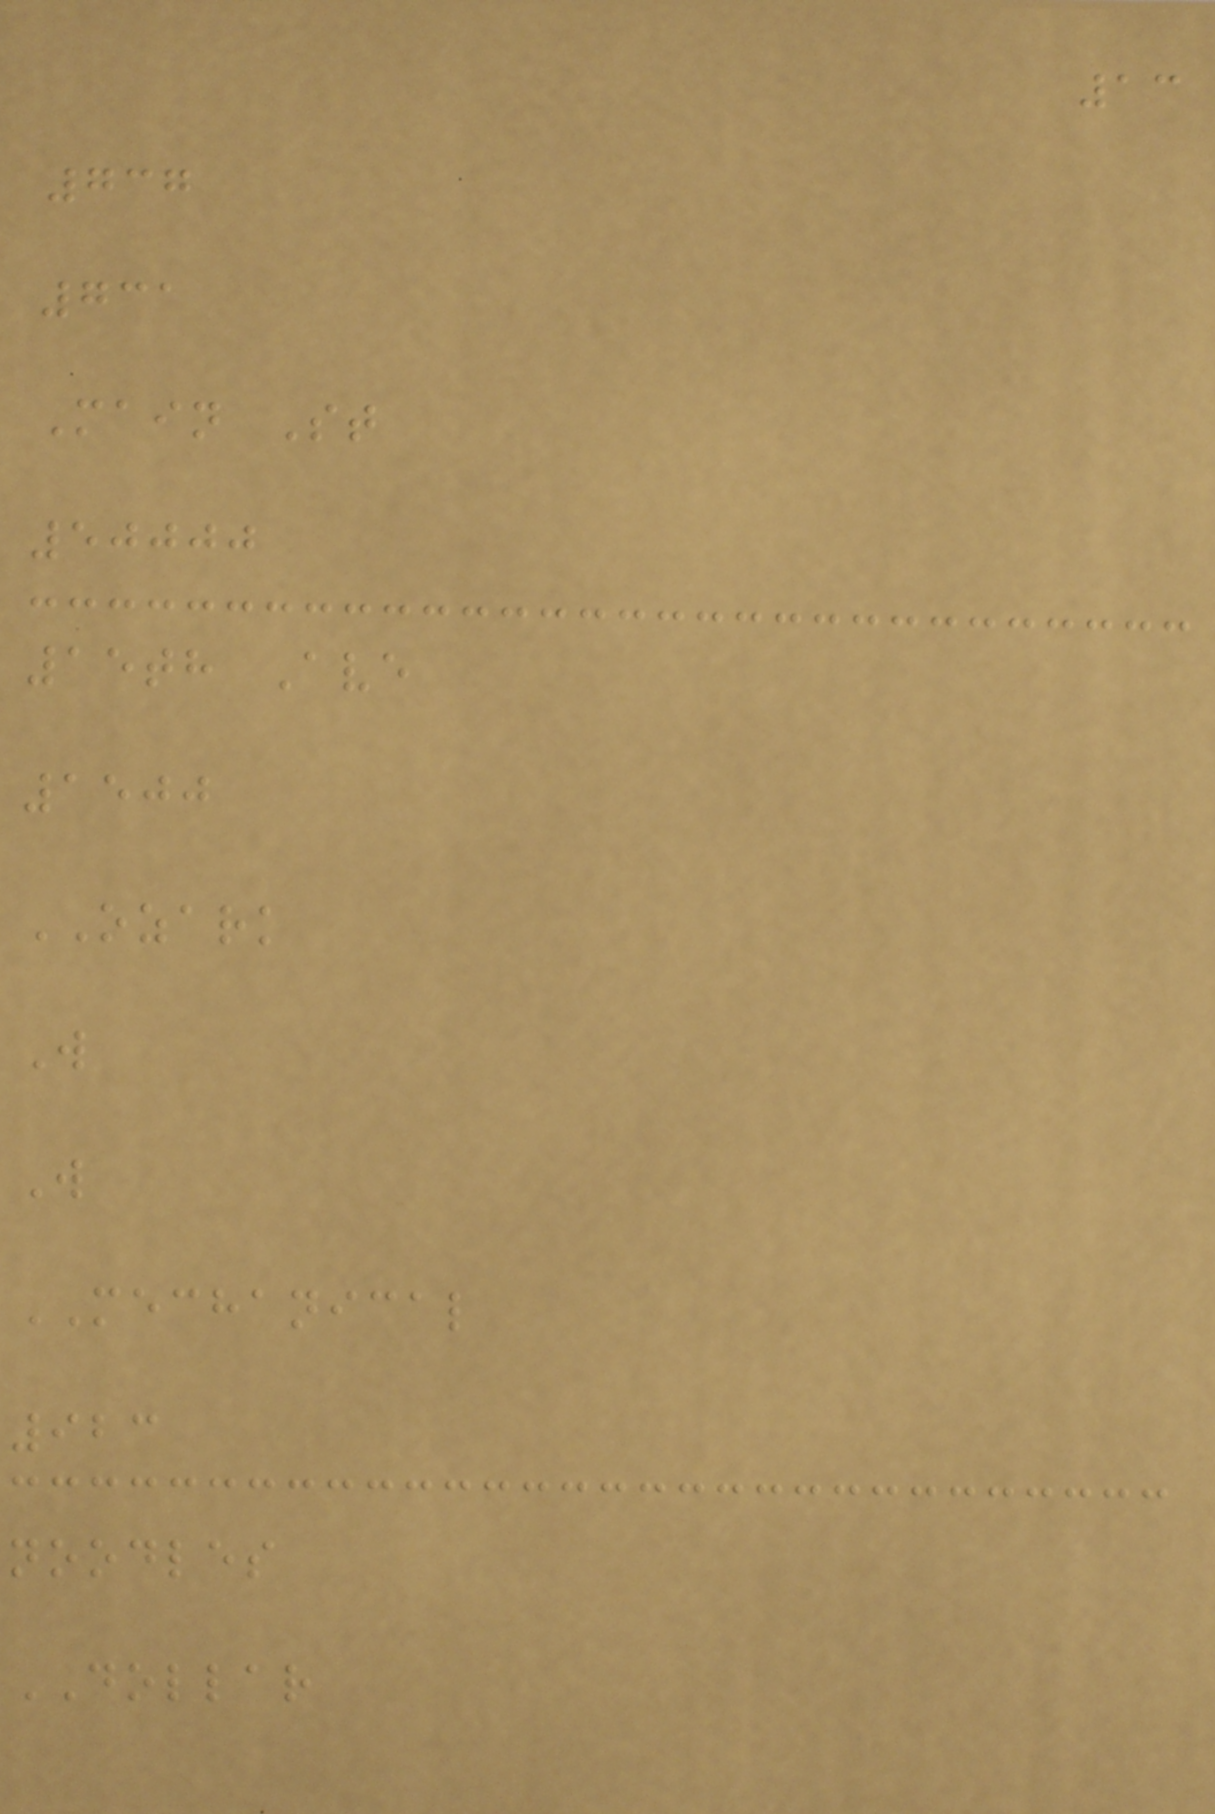13
737
731
Main St
50000
15th Ave
1500
OZARK
W
W
MECHANICAL
923
noodles
DOLLAR
